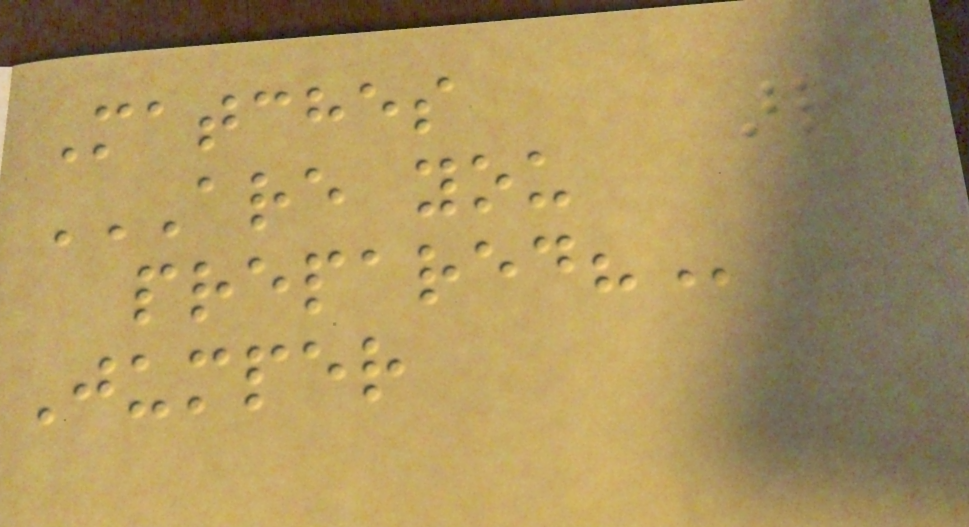Matches
ARE YOU
PREPARED?
Jumper
